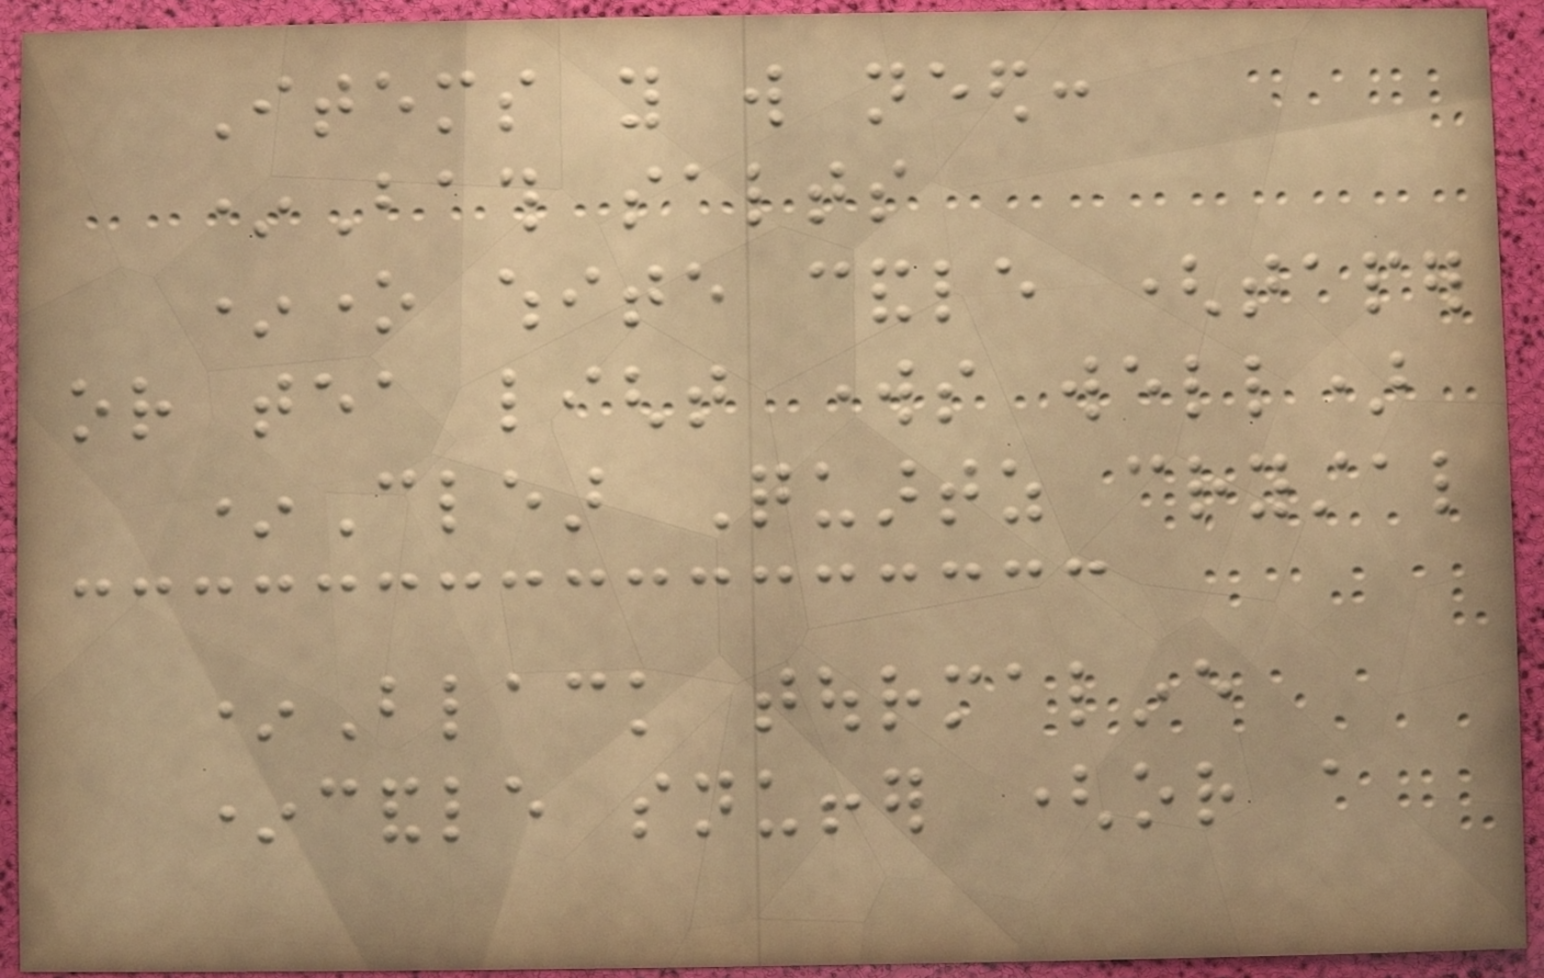Items you will need:
*Bath salts
*one white candle (taper
or tea light works well)
*Clear Quartz crystal
*Black tourmaline
*candle snuffer (or a
